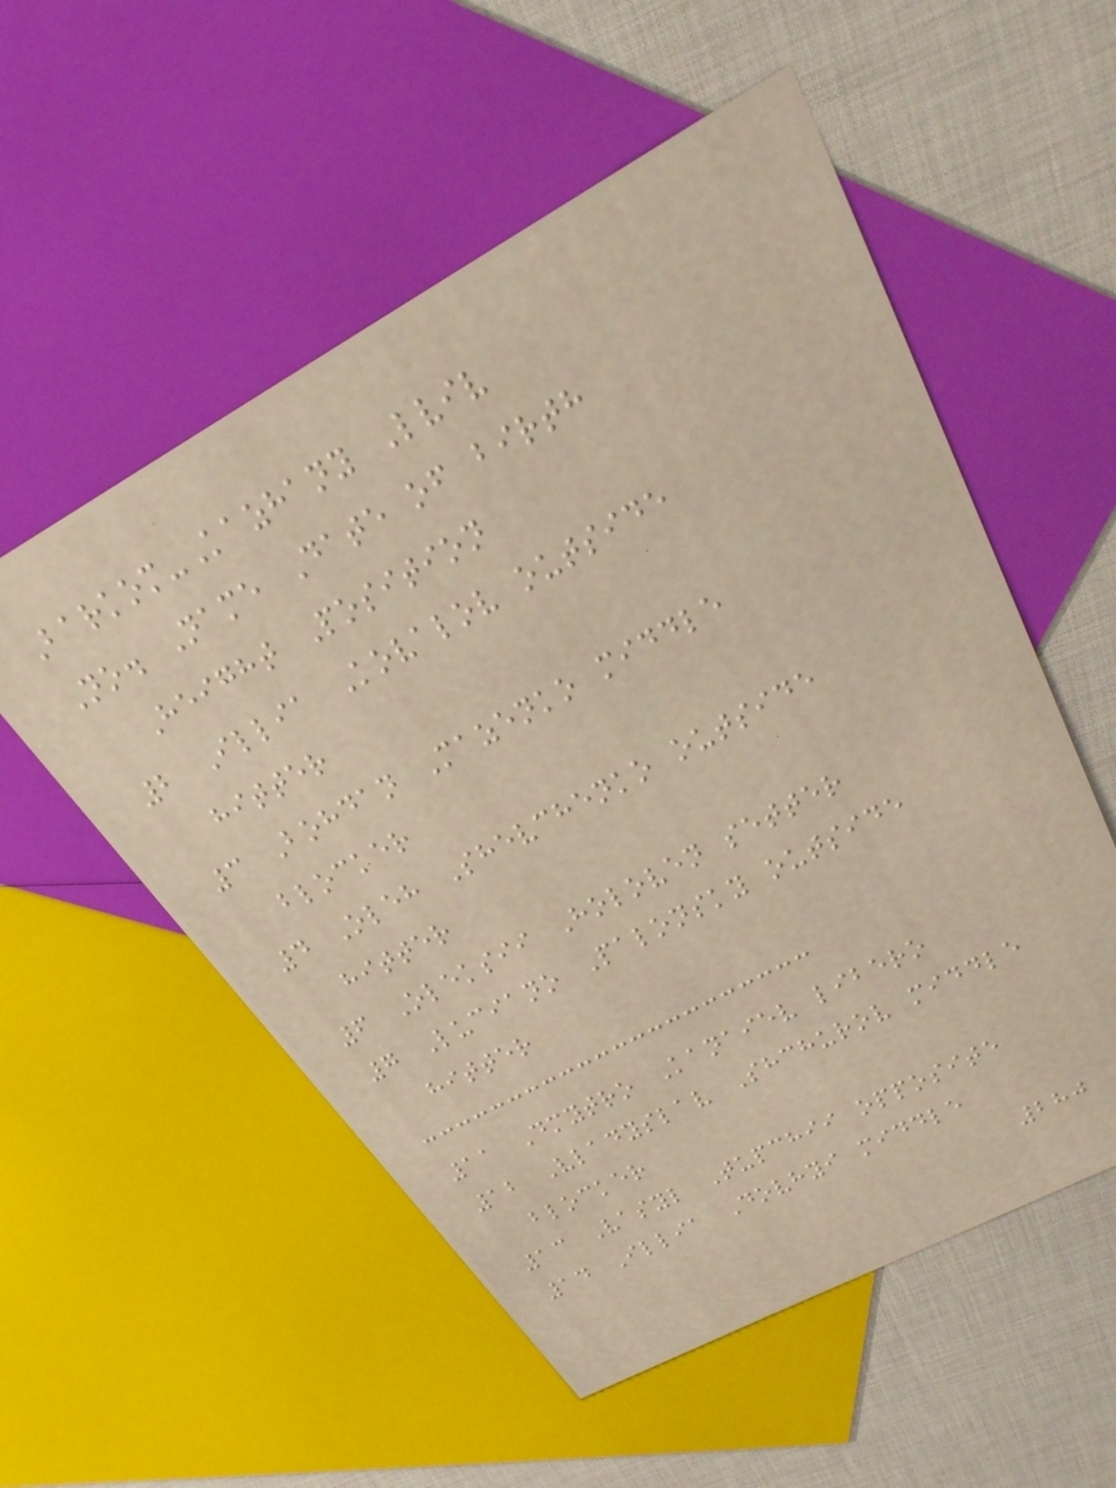Barkom-Kazhany Lviv
No. Name Date of birth
Height Position
2 Illia Kovalov outside
hitter
3 Bohdan Mazenko middle
blocker
4 Oleh Shevchenko outside
hitter
6 Oleksii Holoven setter
7 Luciano Palonsky outside
hitter
11 Dmytro Kanaiev libero
12 Vladyslav Shchurov middle
blocker
13 Vasyl Tupchii opposite
14 Illia Dovhyi middle
280
